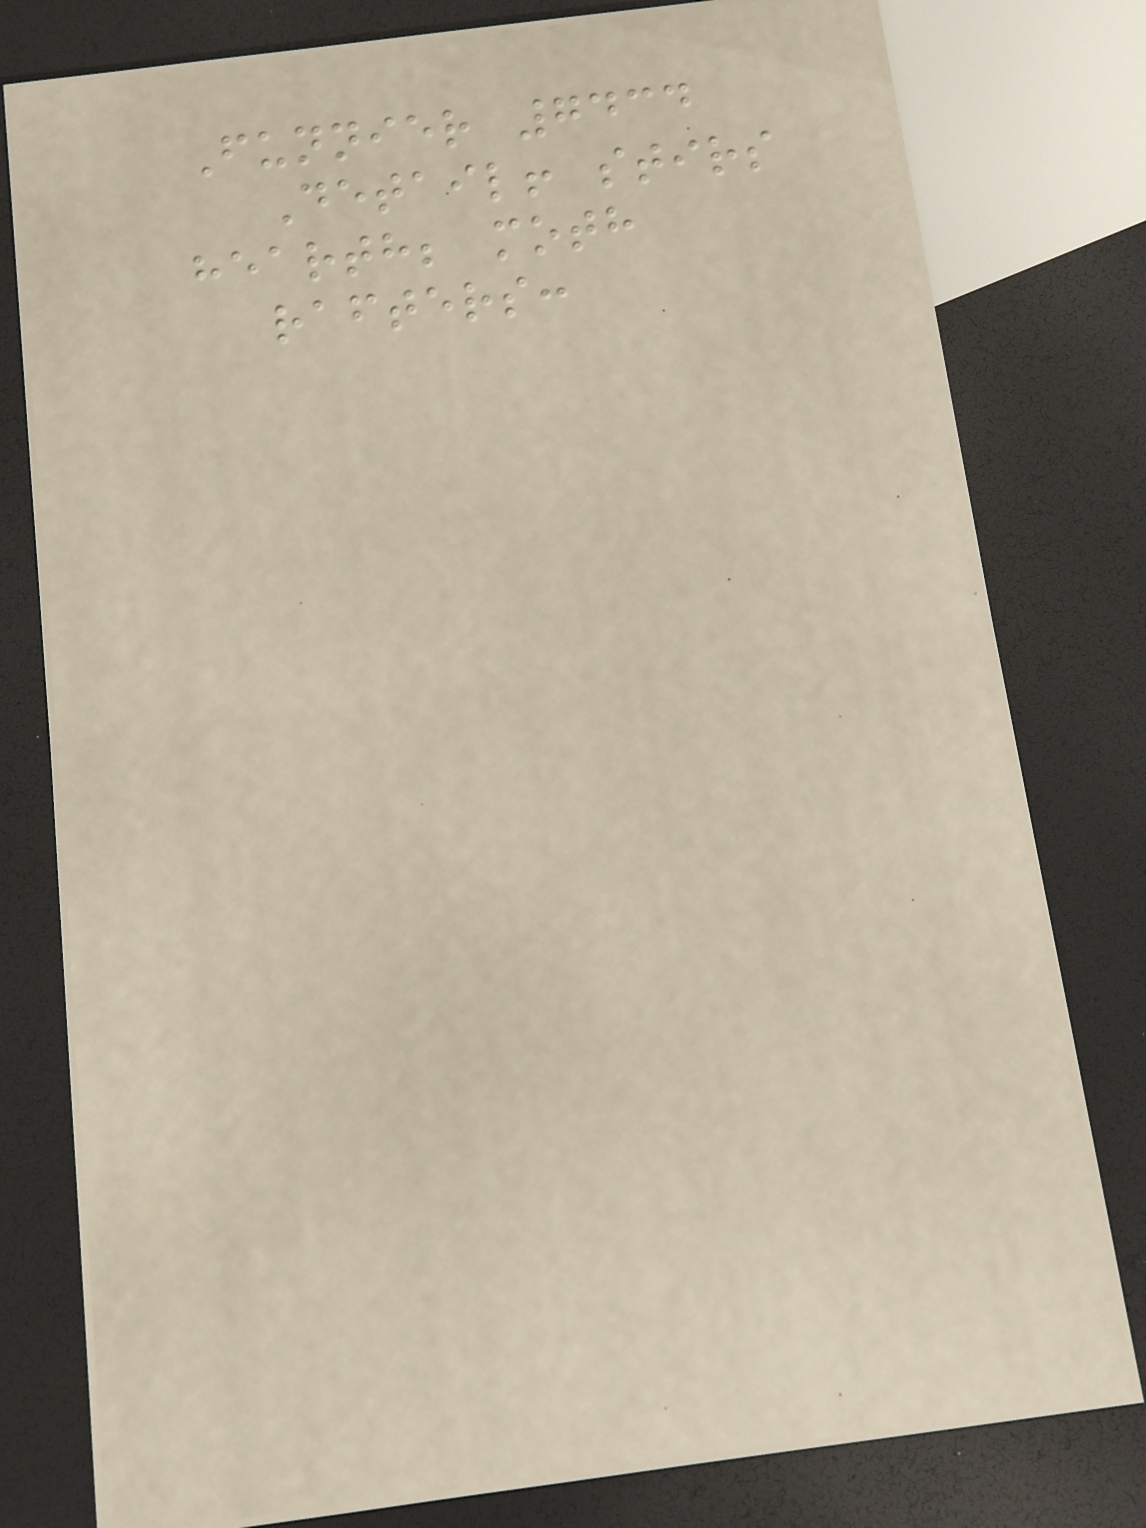Funnier 7434
Detail! stirs
hearth; moth
rafters:
